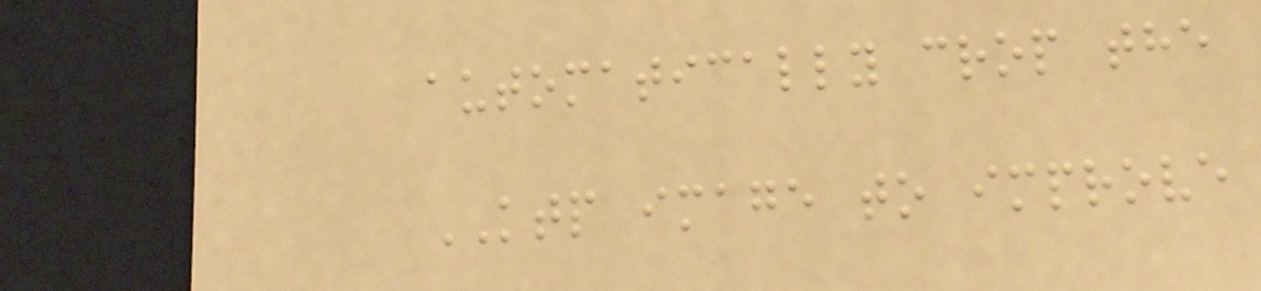automatically crop the
KTP image to improve
